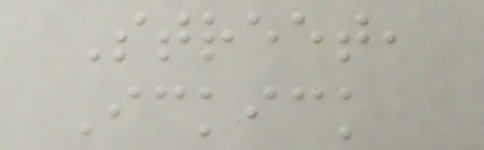Street,
Ickick
